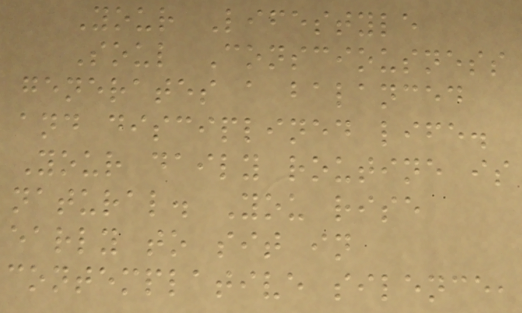Your Lifestyle
Soul Consciousness
generates a balanced
and disciplined life.
Your daily routine is
natural. You rise
early to sit in
contemplative silence,
